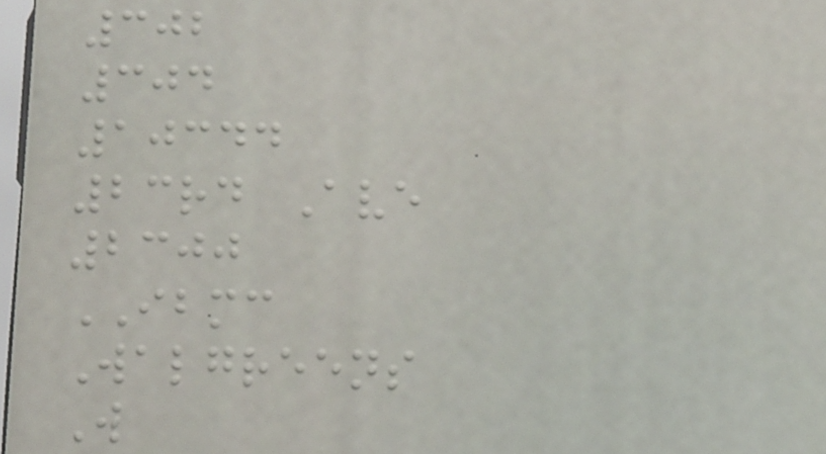302
304
10344
23rd Ave
2300
IBMC
Walgreens
W
